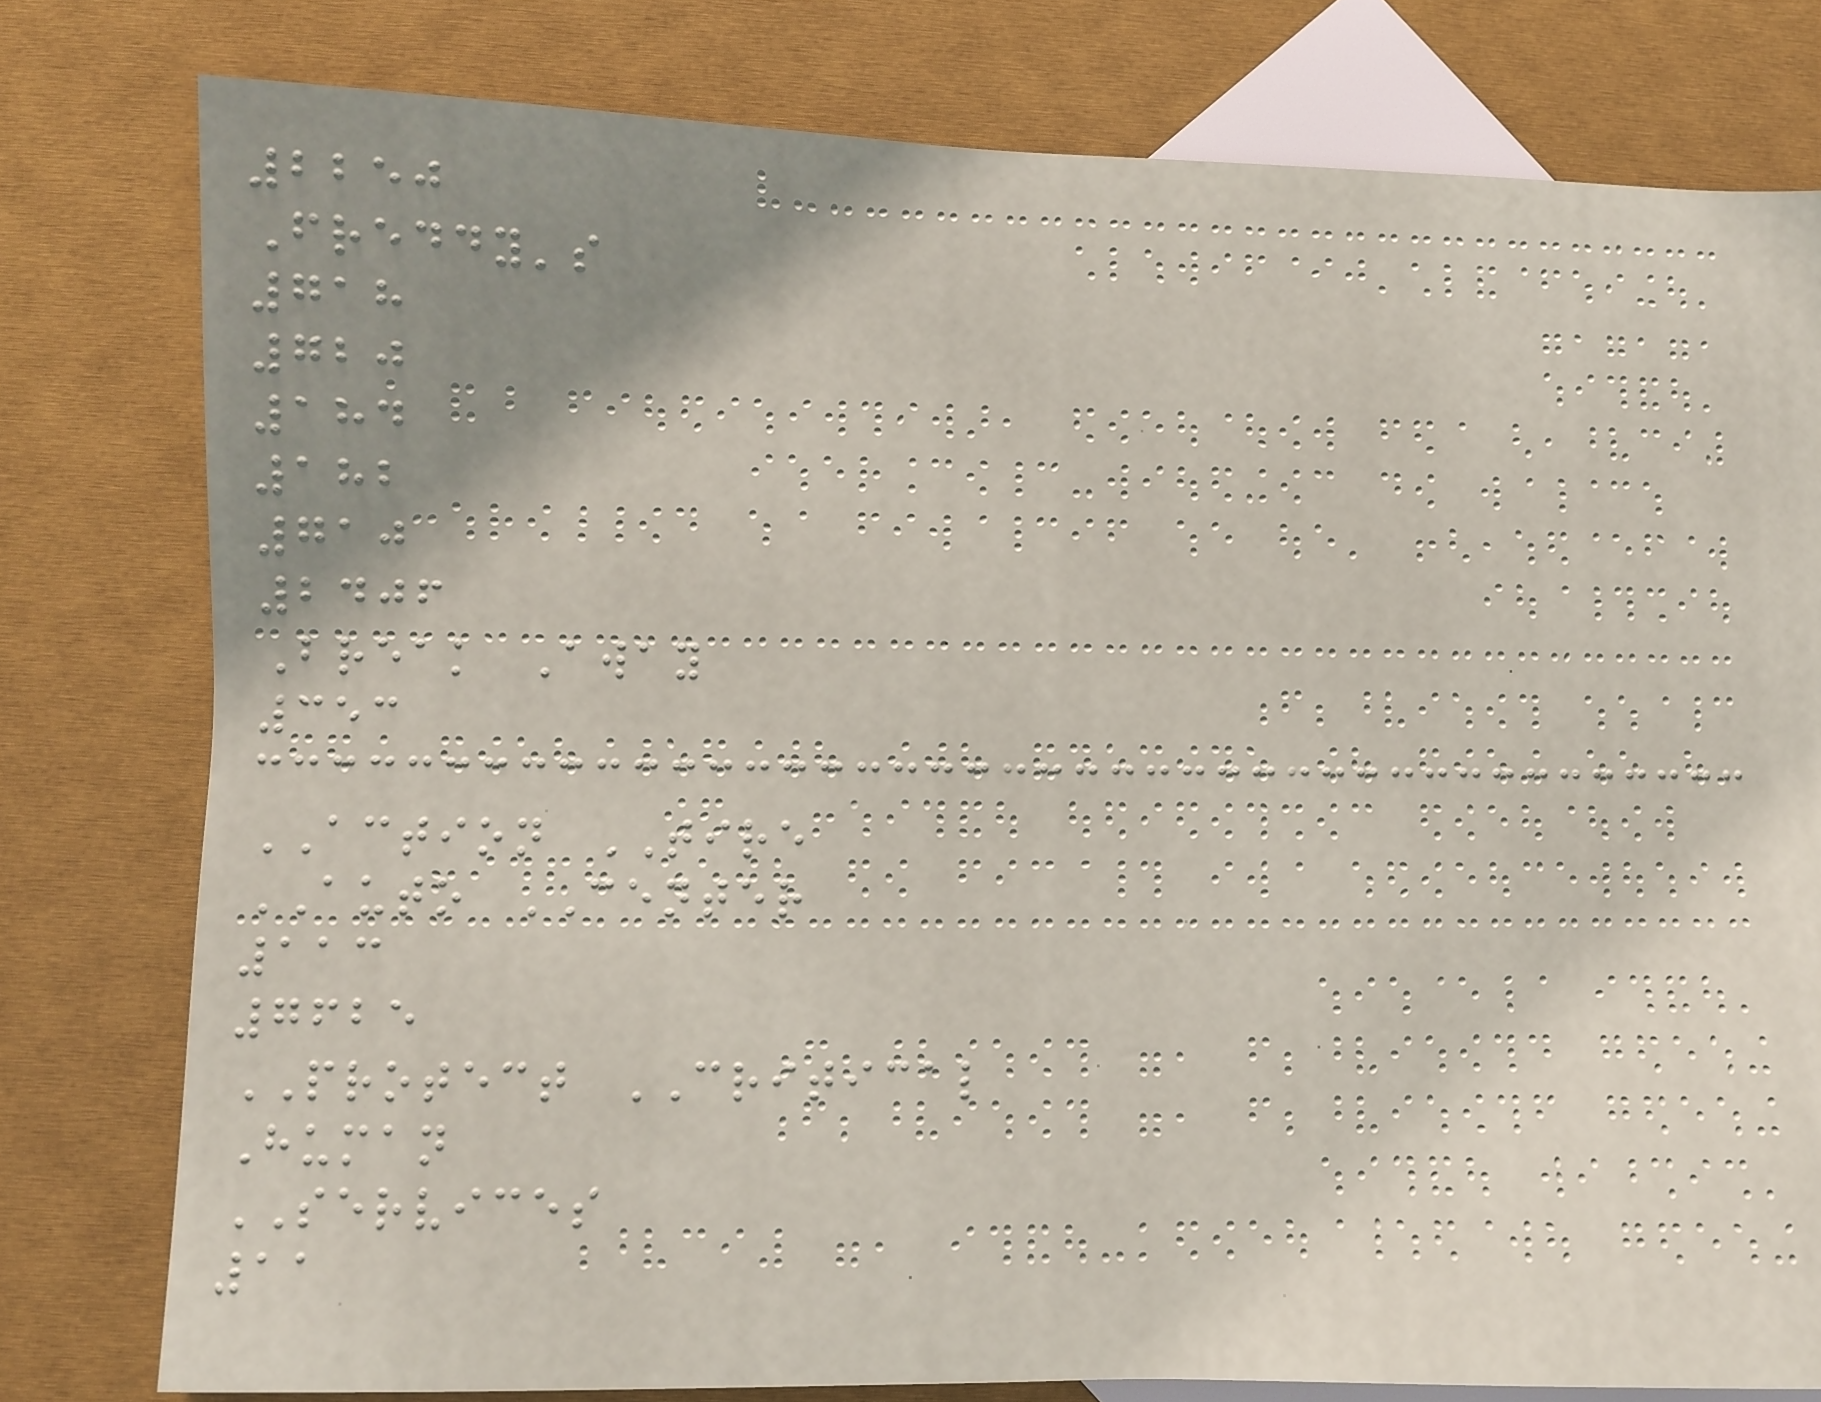2250
Freddy's
718
720
184
182
710
2406
Break Away
353
ACTION TIRE
AUTO CENTER
113
7625
PROTECT CRITICAL
Human
SERVICES
11
